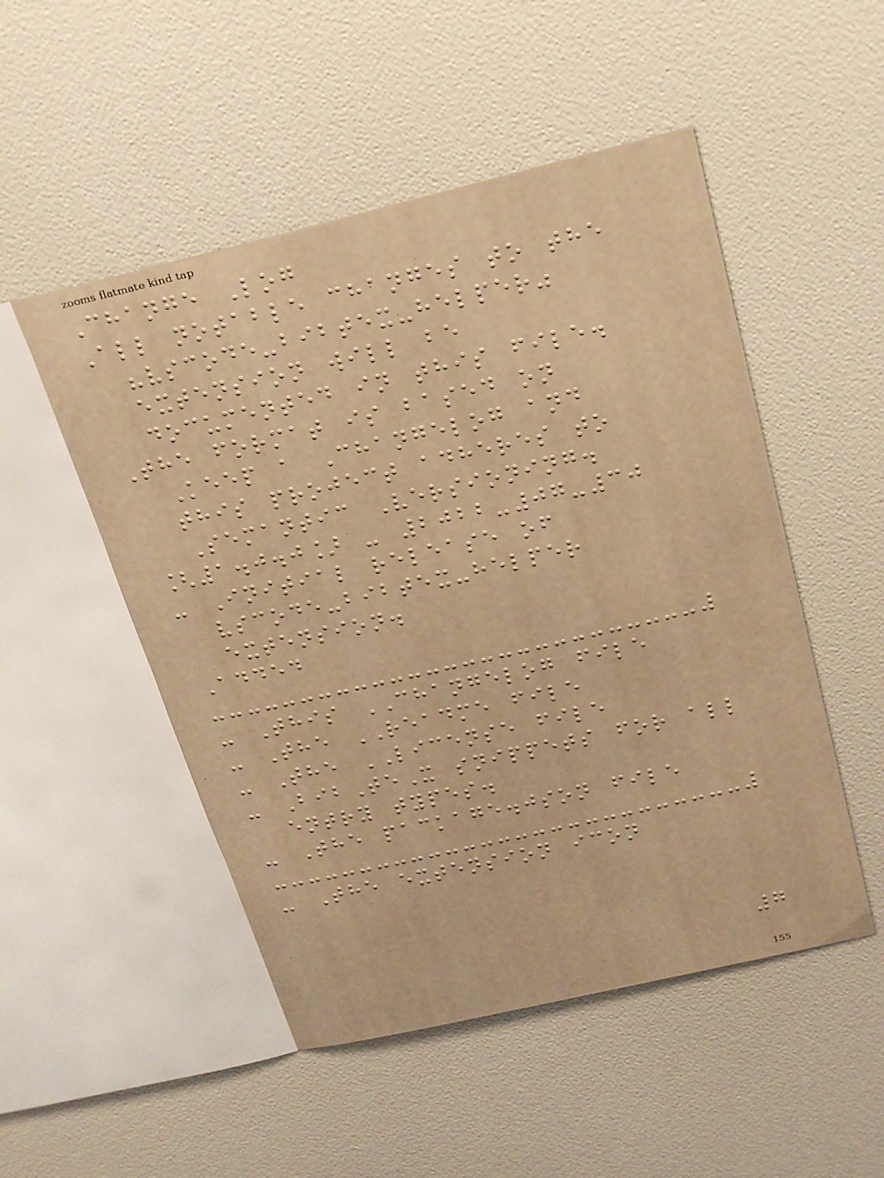Change Log
All notable changes to the
"vscode-bibtex-helper"
extension will be
documented in this file.
The format is based on
Keep a Changelog and
this project adheres to
Semantic Versioning.
[1.0.0] - 2022-07-30
- Initial release of
vscode-bibtex-helper
extension.
Added
- This CHANGELOG file
- The README file
- The LICENSE file
- BibTeX snippets for all
entry types.
- The package.json file
- The extension icon
7
